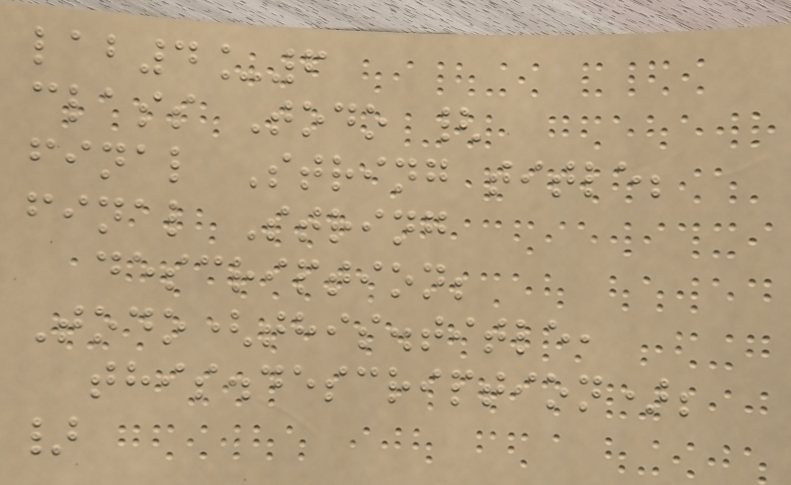lab4_6
class Todo {
final String title;
final String
description;
Todo(this.title,
this.description);
}
